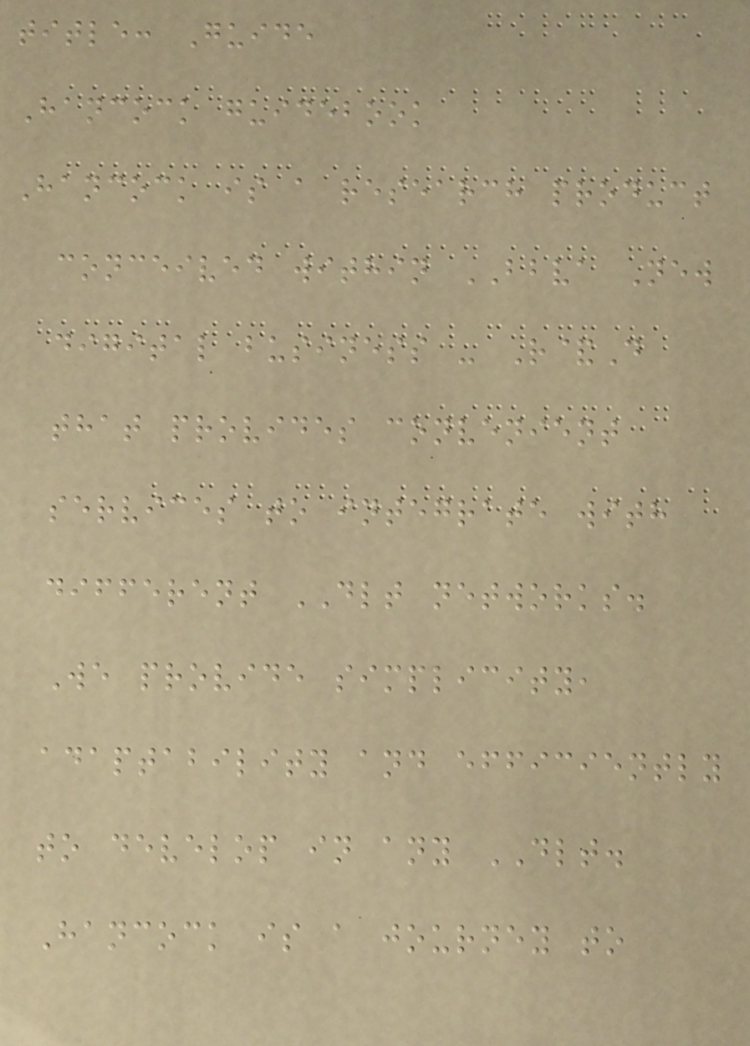title: Guide
Hancock guidebook
Hancock is a research product
conceived within BBVA New
digital business - R&D
that provides convenient
services to integrate with
different DLT networks.
We provide simplicity,
adaptability and efficiently
to develop in any DLT.
Hancock is a journey to
